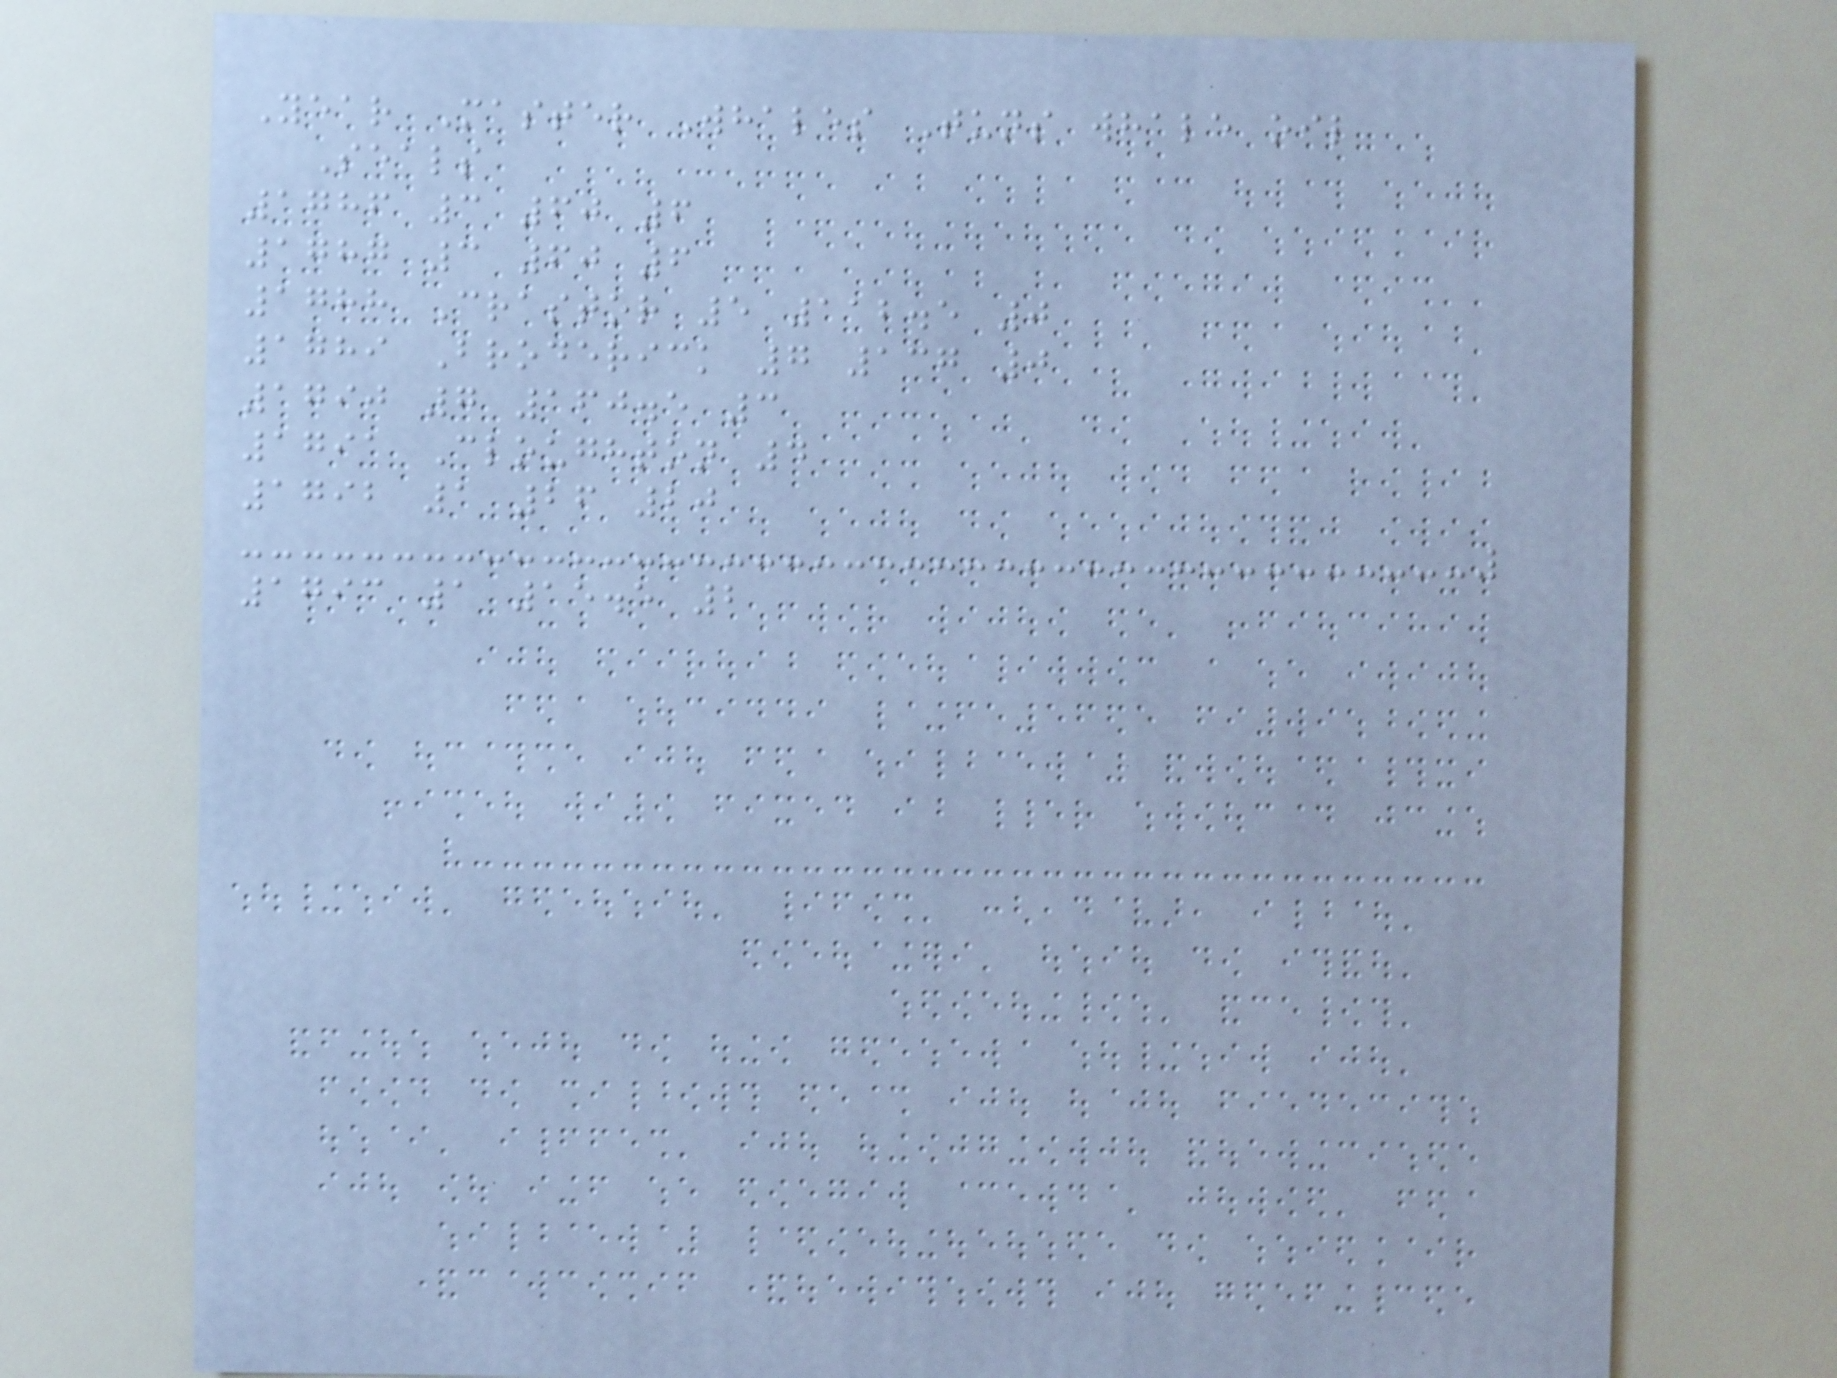Year Master Whales Tuns whale oil
Seals
1786 3 60 6
1787 3 60 6
1788 Crastor 5 112.5 0
1789 Broderick 7 137 0
1790 7 160.5 3
1791 Cloughton 4
1792 1 26 20
1793 1 15.5 2
